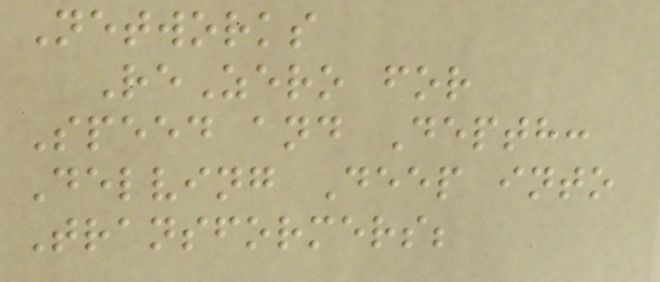Networks
ReZero for
Speed and Depth:
Delving Deep into
Transformers;
